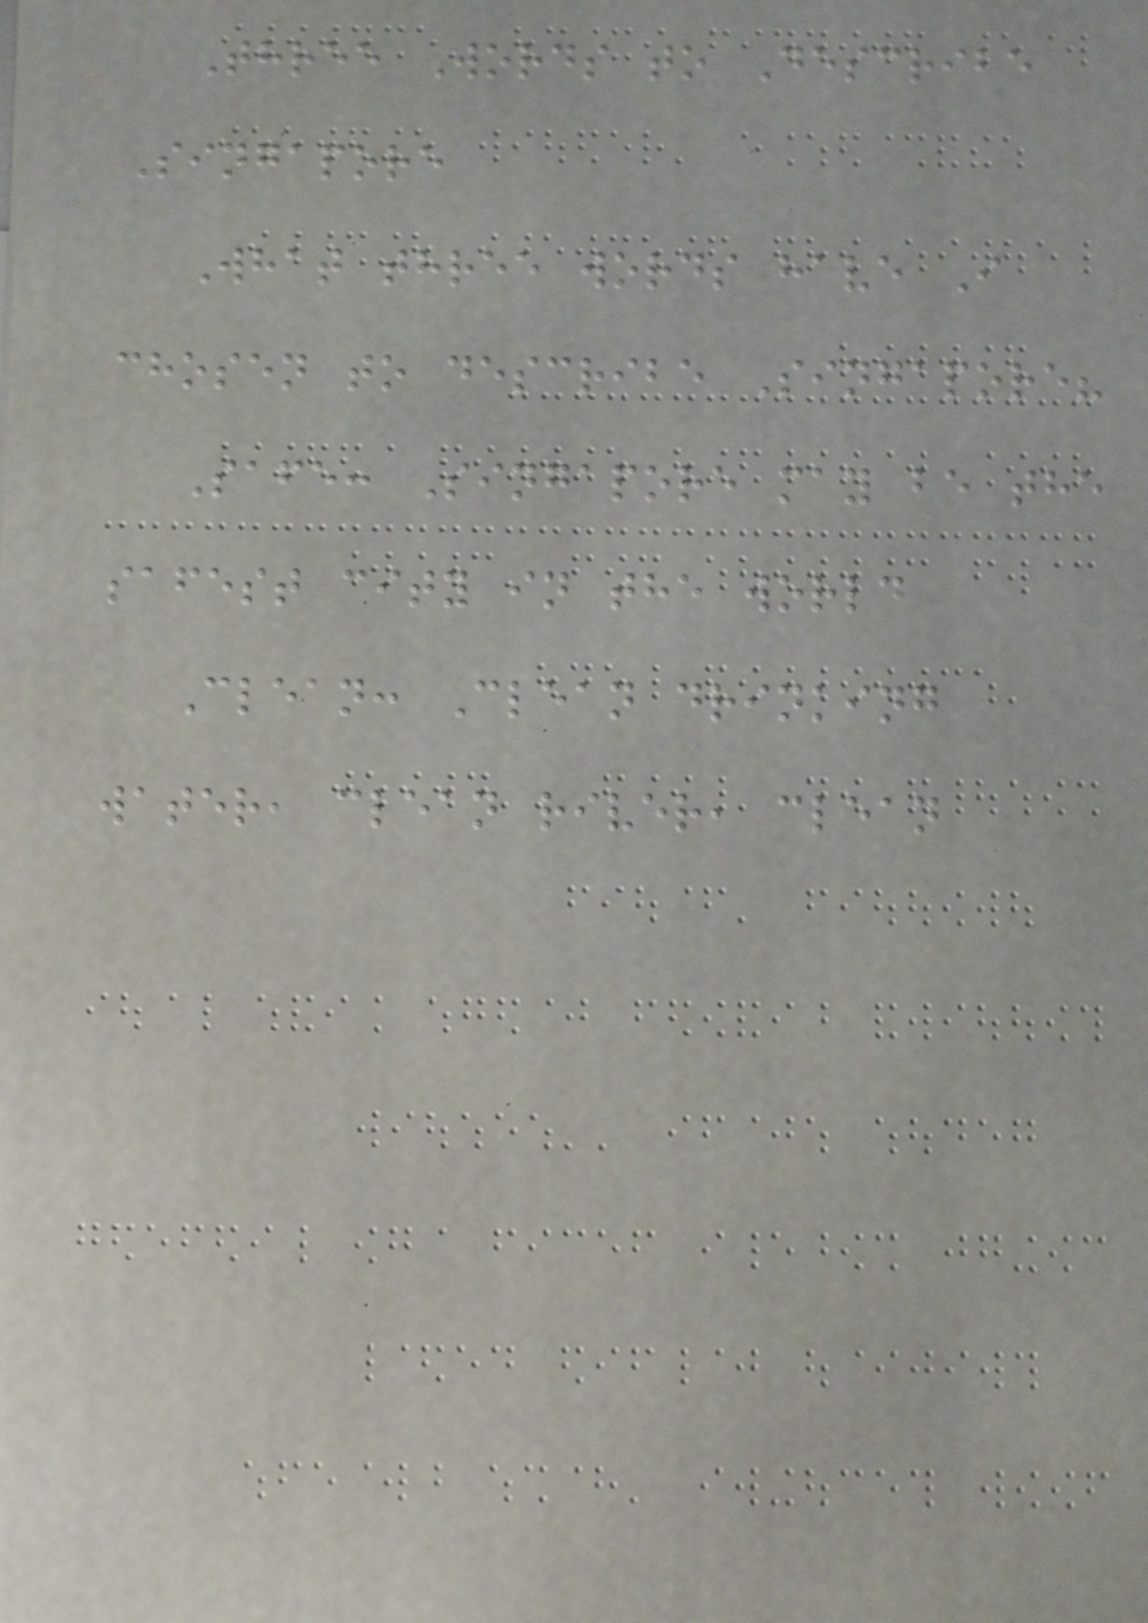Three Words to Describe
Singapore
What three words have I
chosen to describe Singapore?
Safe: Singapore may be the
safest city in the world
Clean: Clean drinking
water, clean river, clean
